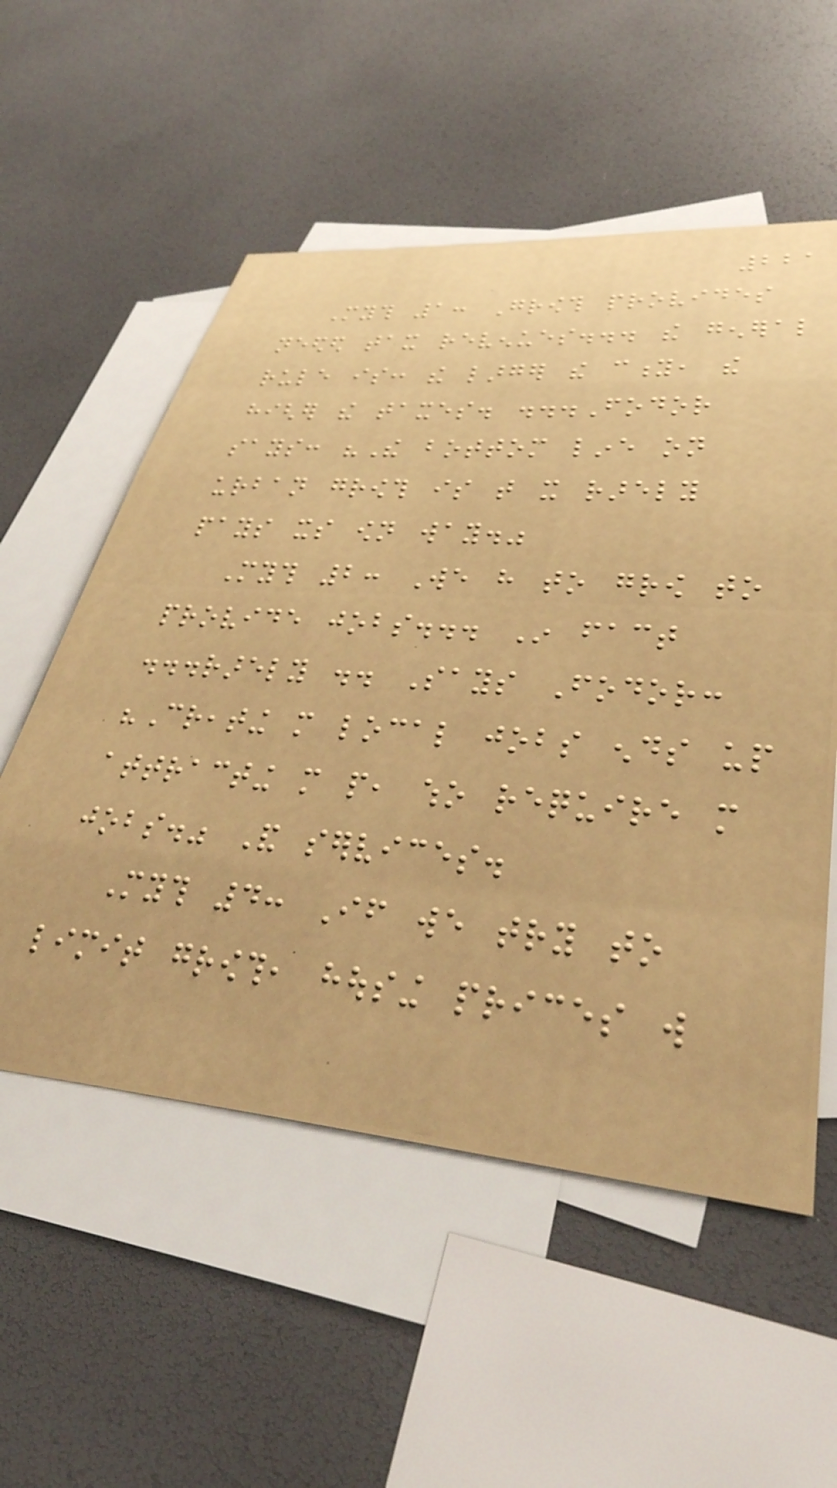221
Myth 1: Growth provides
needed tax revenues... the general
rule is: the larger the city, the
higher the taxes. ...Fodor
says: "The bottom line on
urban growth is that it rarely
pays its own way."
Myth 2: We have to grow to
provide jobs... In fact
...rarely .. Says Fodor:
"Creating more local jobs ends up
attracting more people, who require more
jobs." And services.
Myth 4: If we try to
limit growth, housing prices will
